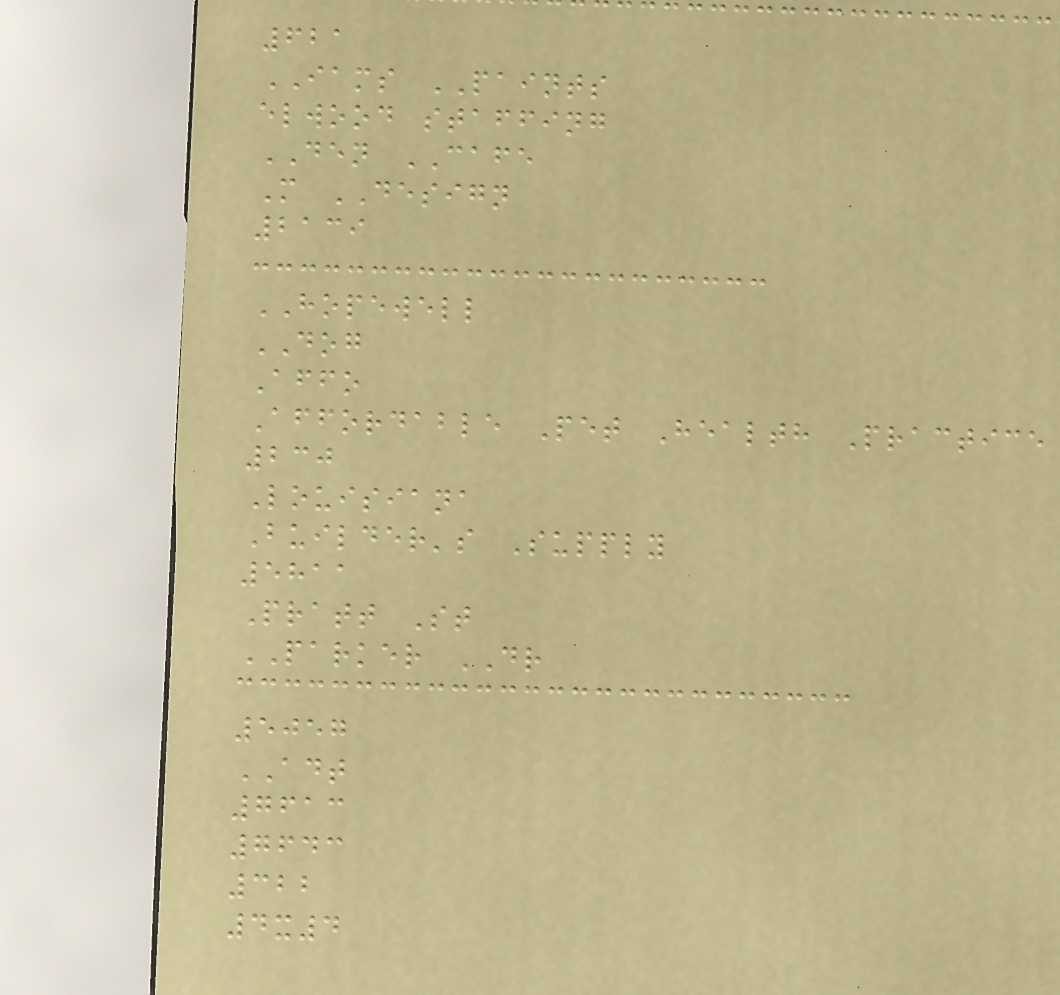621
IAMS PAINTS
elwood staffing
DEN CAFE
M DESIGN
2139
HOPEWELL
DOG
Affo
Affordable Pet Health Practice
230
Louisiana
Builder's Supply
5811
Pratt St
PARKER DR
5057
ADT
7613
7643
322
4x4
